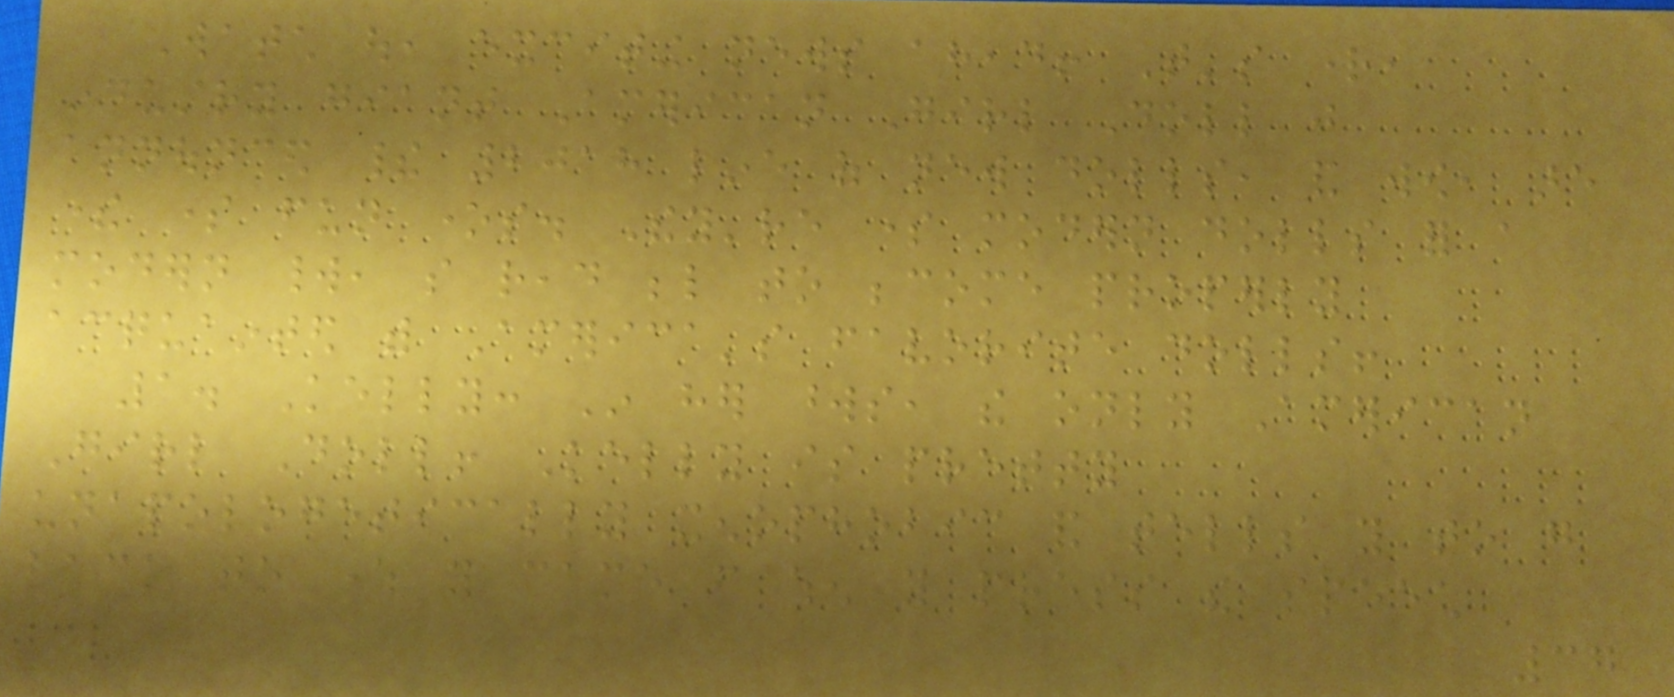Watch out, exciting news ahead! That's right,
industry giant American Girl Doll just
announced their 2018 line of new dolls, and wow, are
there some fun ones. They're some modern dolls for a
modern world, so read below to become properly
acquainted with America's favorite dolls!
1. Kelly: In her words, the only American
Girl Doll! Kelly is pretty
unapologetically xenophobic and tells you to go
back to where you came from when you press the speech
37
